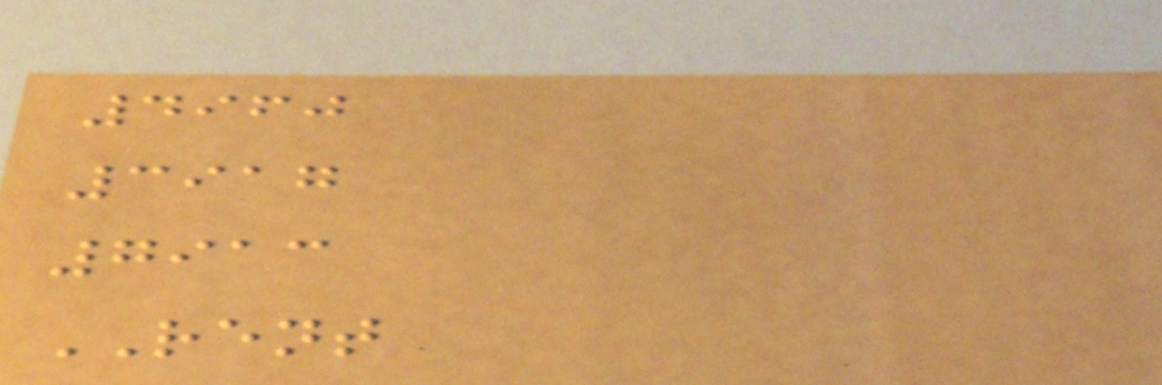4960
3917
7913
RENT
